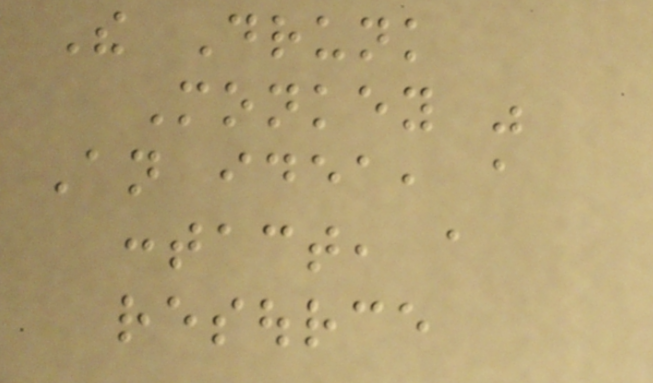The Drunk
Monkey was
An idea, a
contact, a
resource
